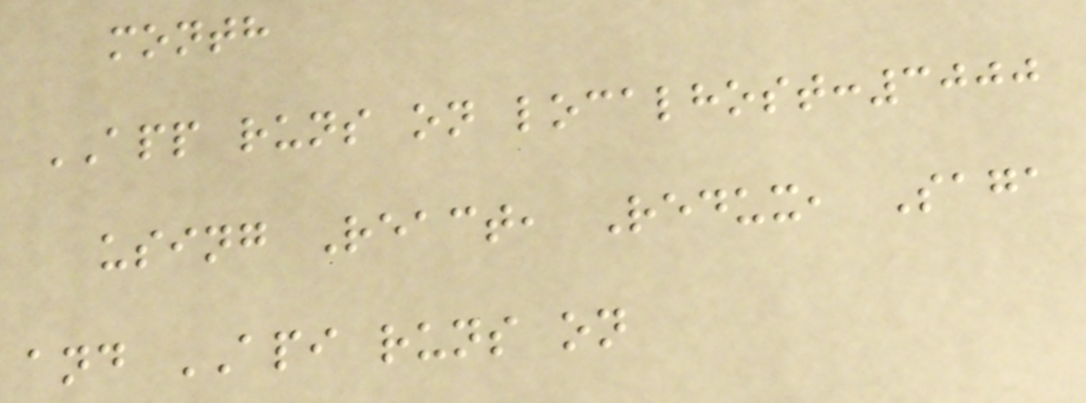month
APP runs on localhost:3000
using React, Redux, Saga
and API runs on
